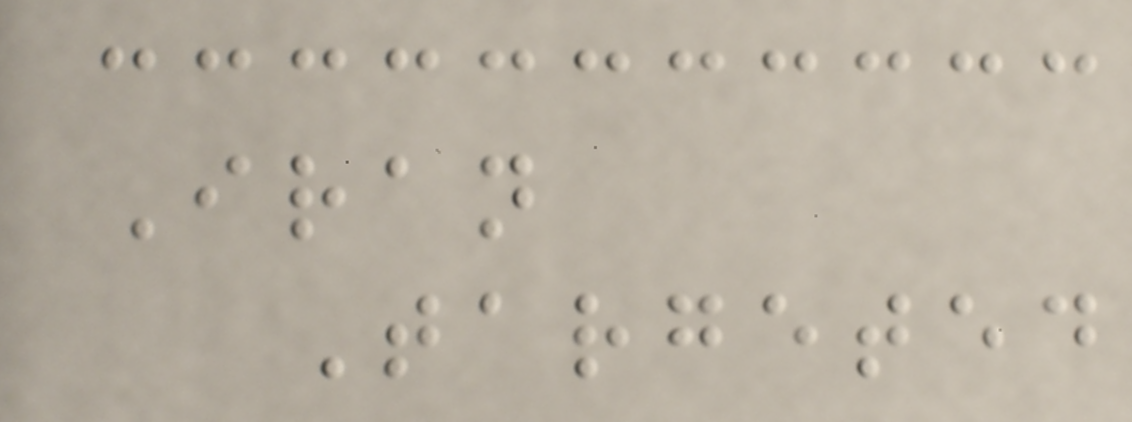Iran
Targeted
